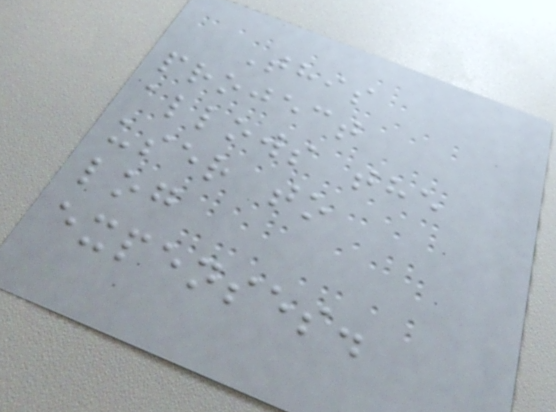This
project
allows the
user to
log
expenses.
